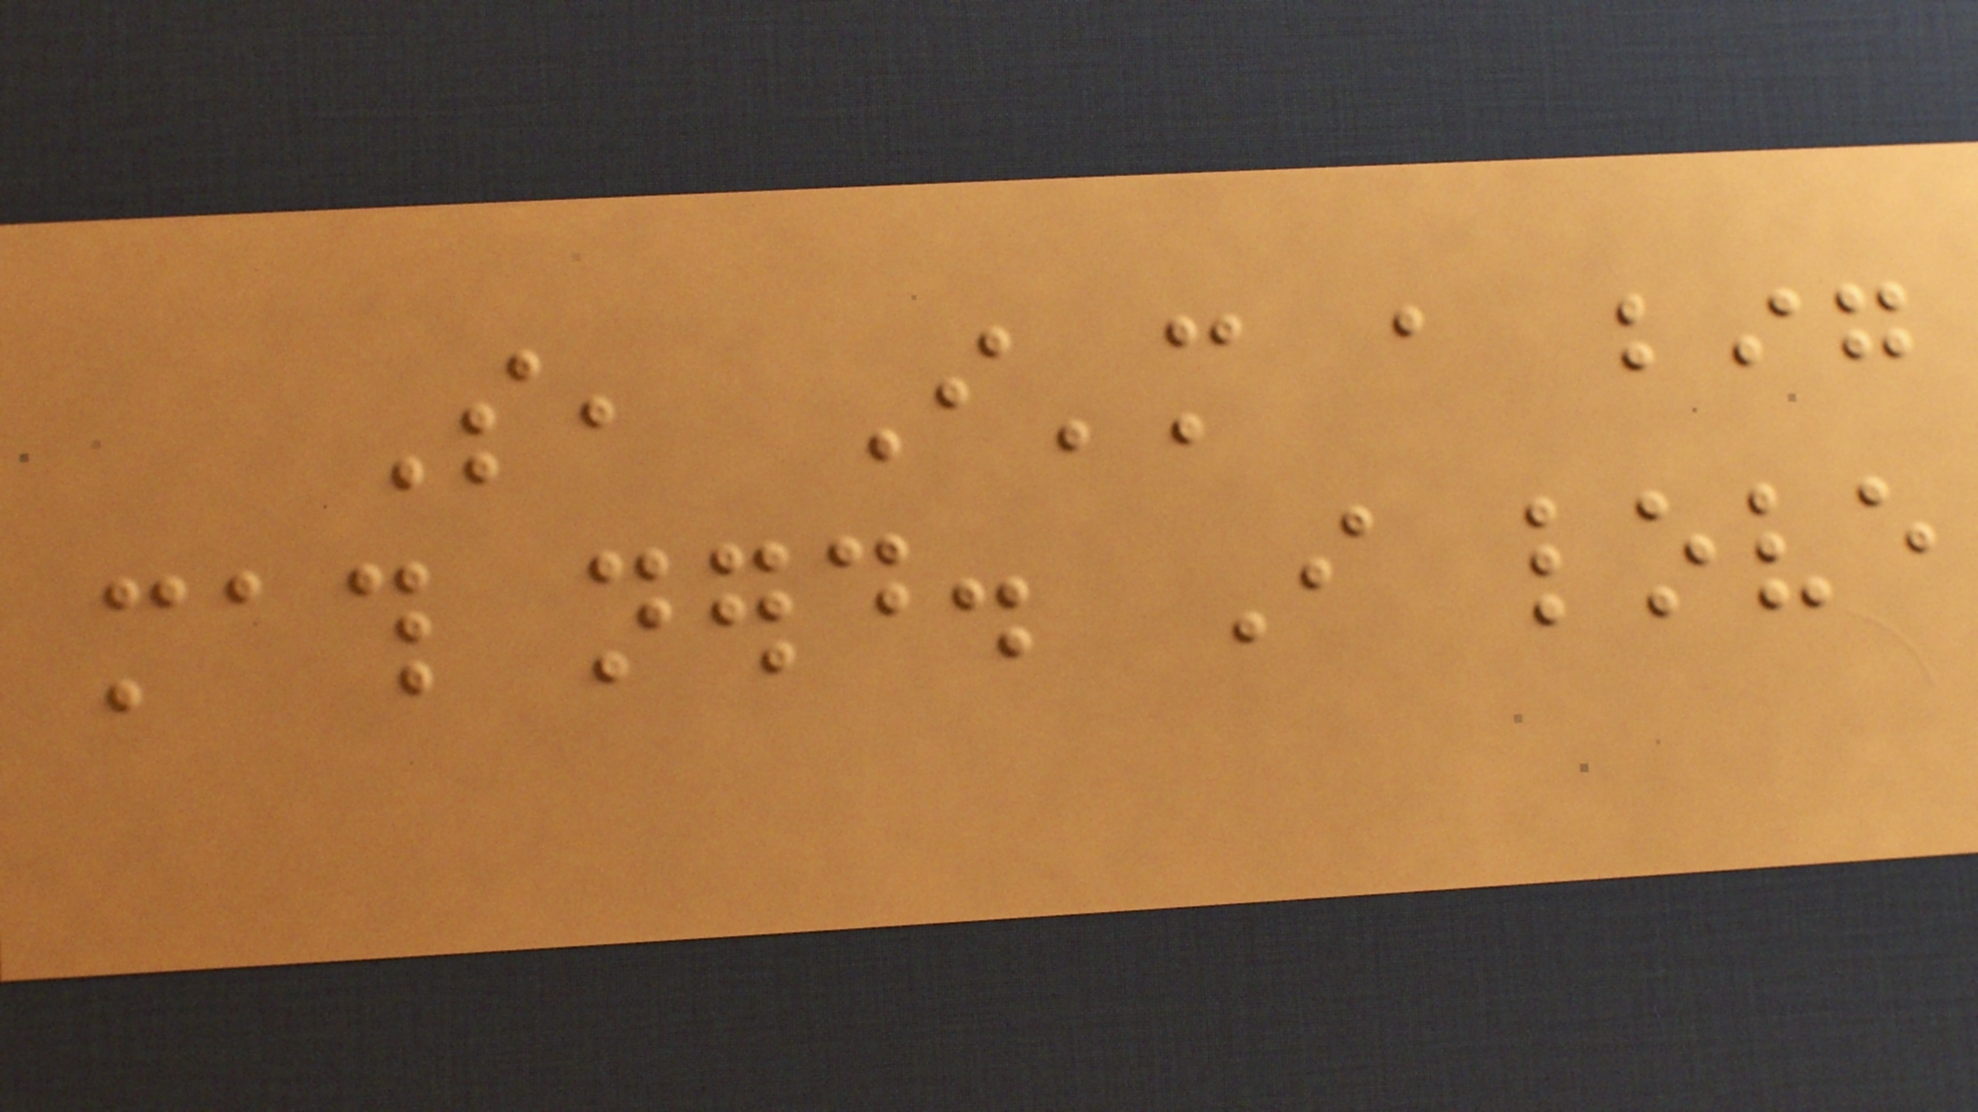So, I'm a big
math nerd. I love
